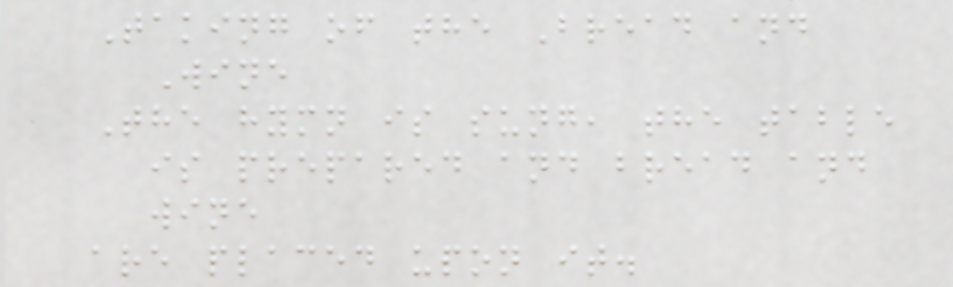Taking of the Bread and
Wine
The hymn is sung, the table
is prepared and bread and
wine
are placed upon it.
